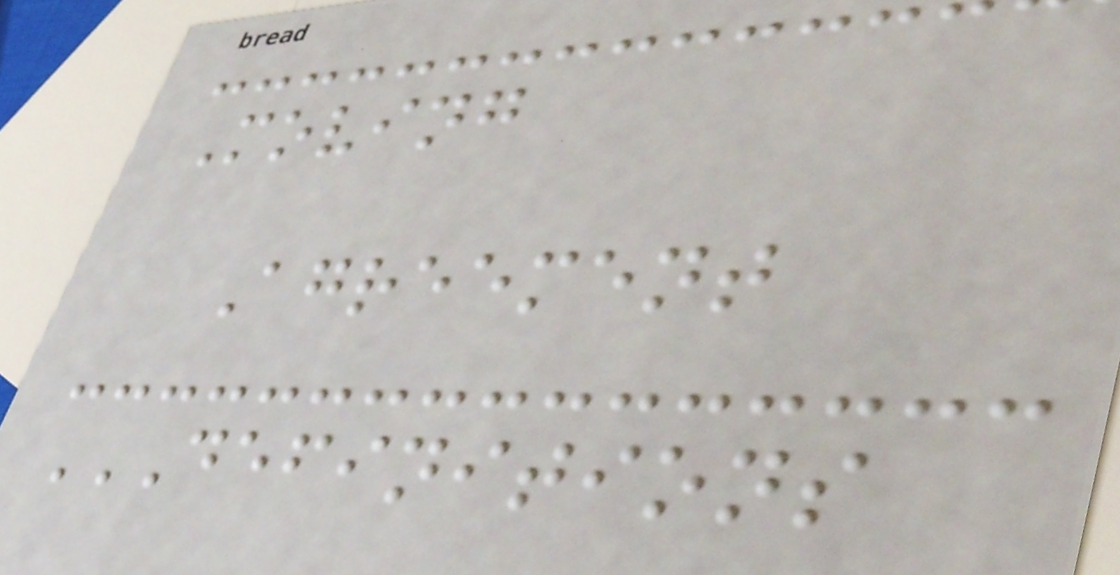Moving
Agreement
DEFINITIONS
